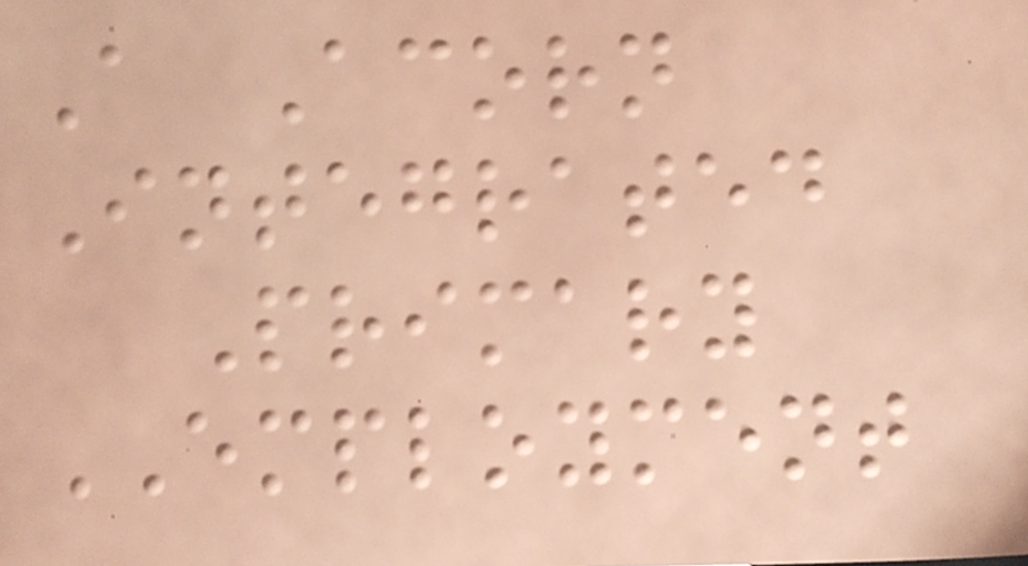A Acorn
Integrated
Primary
EMPLOYMENT
